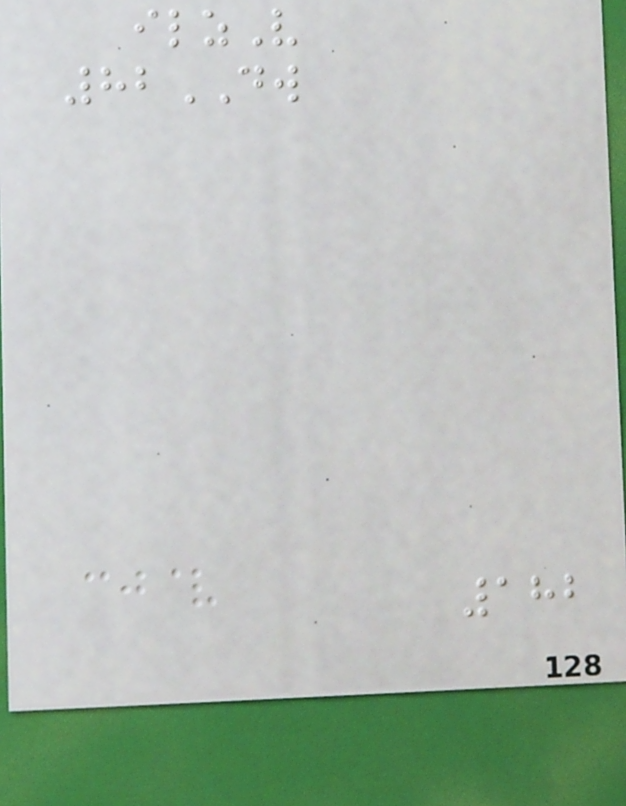ilzV
82DW
182
